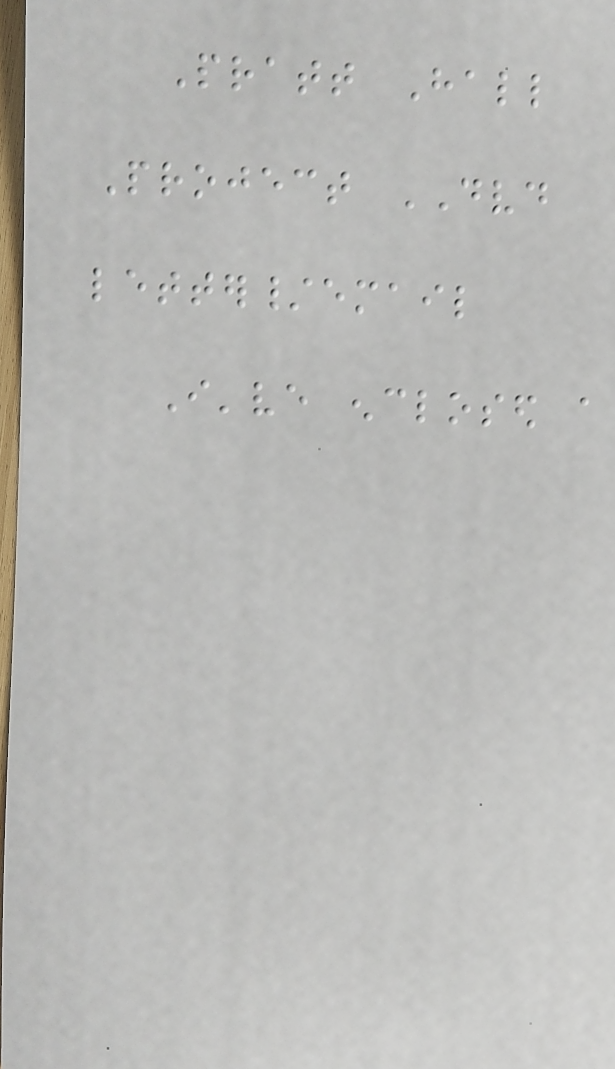Pratt Hall
Project DVD
letter/email
I've enclosed a
